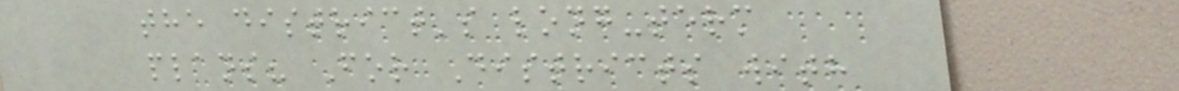the district's long-term
plans? For Districts with
